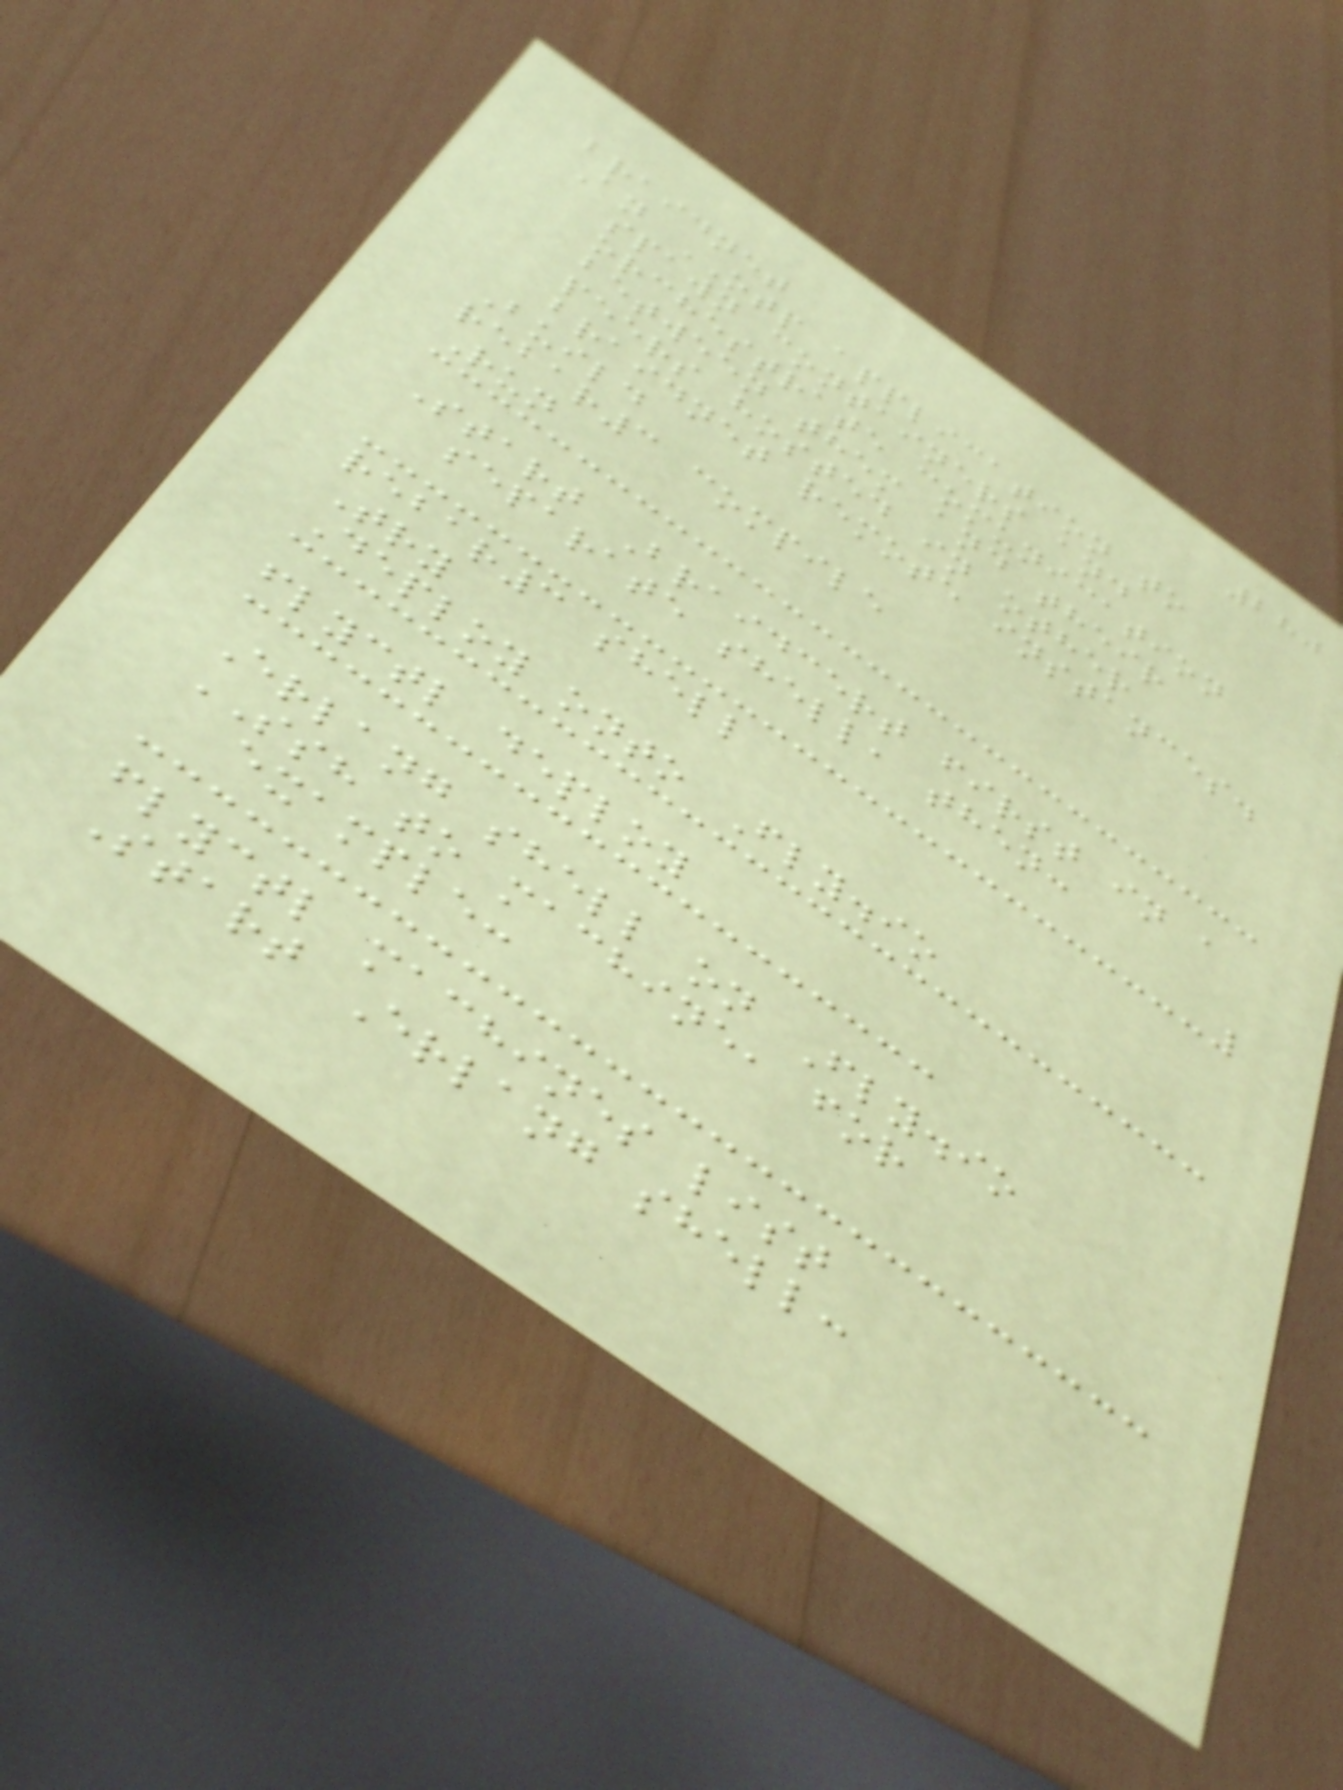280
braidnet
An OTP application to
spawn containers and
orchestrate comunication
between them and their
peers hosted in other
braidnet remote instances.
Build
rebar3 compile
Run
Start Braidcert first in a
separate shell, then:
rebar3 shell
Try
Deploy onto Fly.io
flyctl deploy
Erlang shell on Fly.io
SSH to machine, for
example:
flyctl machines list
Start Erlang shell:
